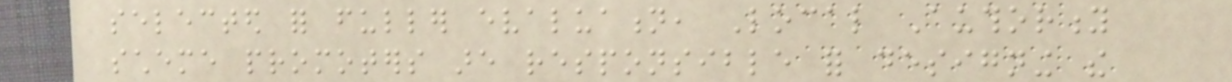selected for fuller evaluation, Local Authority
scheme promoters are responsible for designing the
